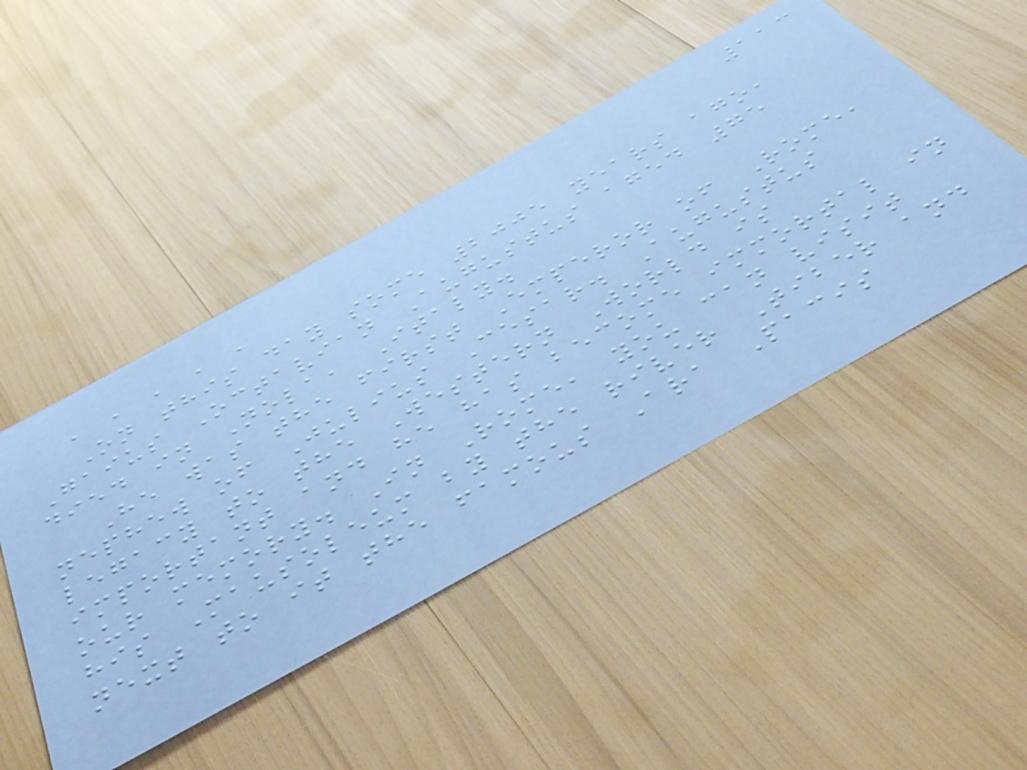113
, , , , ,
On this day some 2005 years ago,
Gaius Octavian Augustus aged 75
died in Nola, Italy.
He was the first Emperor of Rome,
nephew of Julius Cesar. Augustus
legacy to the Western World is
important and he has become immortal in
our memory. In Rome, you can visit
his Mausoleum by the river Tiber and
next to it the famous Ara Pacis
